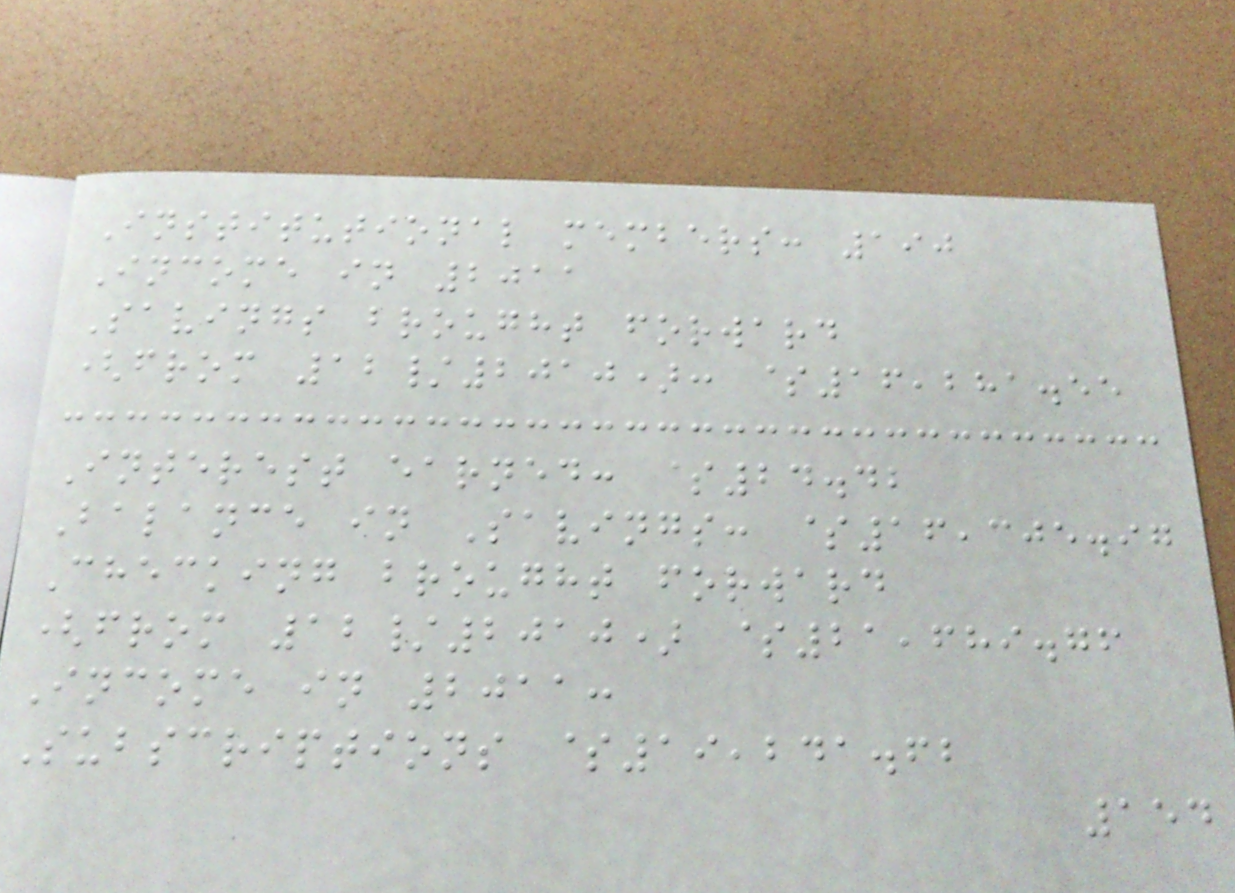Institutional members: 190
Income in 2011
Savings brought forward
(from 12/2010): $16,281.55
Interest earned: $24.42
Balance in Savings: $16,305.97
Checking brought forward
(from 12/2010) $21,689.76
Income in 2011:
Subscriptions $19,241.62
154
